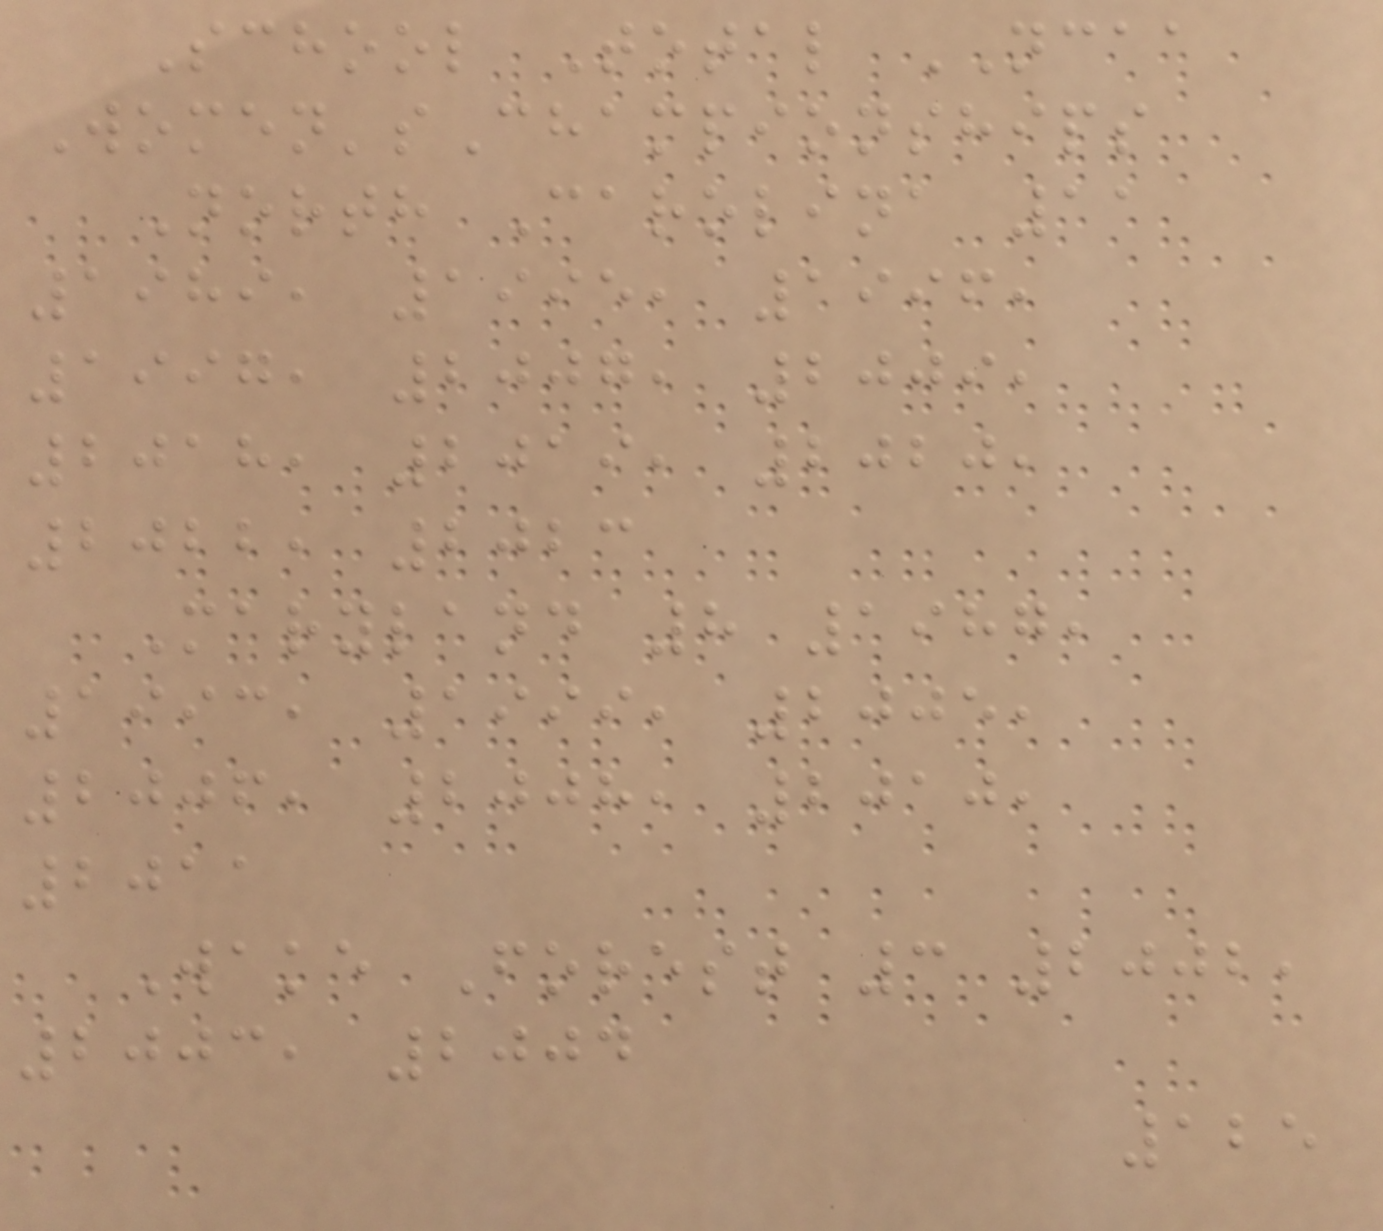School Total NCAA
Women'sChampionships
North Carolina 11
1989, 1995, 1996,
1997, 2007, 2009,
2018, 2019, 2020,
2022, 2023
Maryland 8 1987,
1993, 1999, 2005,
2006, 2008, 2010,
2011
Wake Forest 3 2002,
2003, 2004
125
